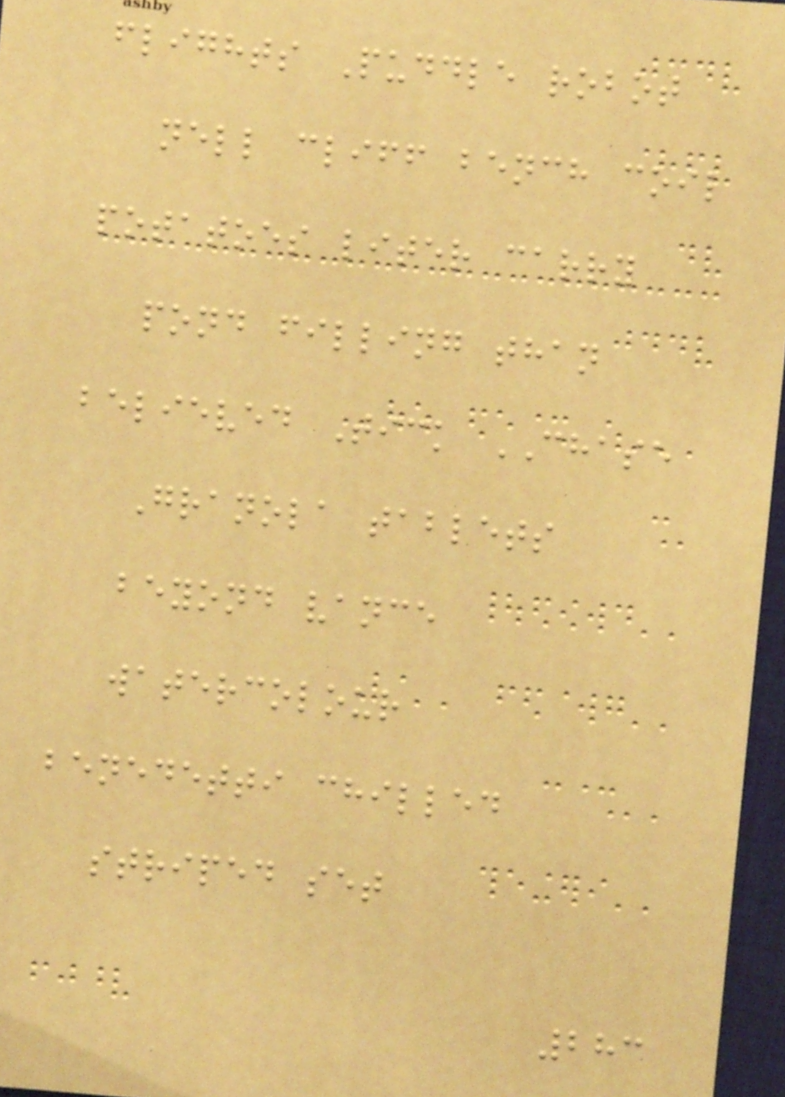flights Puddle robot
nell cliff bench coil
potatoes liter carry
pond filling than
believed Tick CHASE
Granola tablets
beyond vance
watercolour
benedetti chilled
striped set
283
